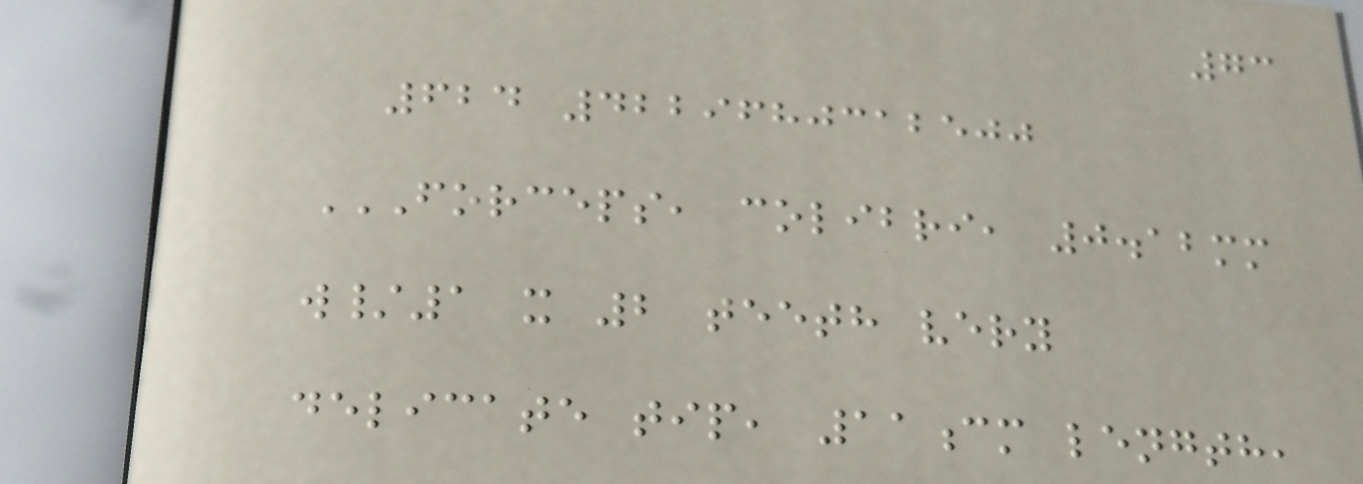73
624 4229680312500
FORCEPS, COLIBRI, 0.12MM
W/1 X 2 TEETH VERY
DELICATE TIP, 11CM LENGTH,
